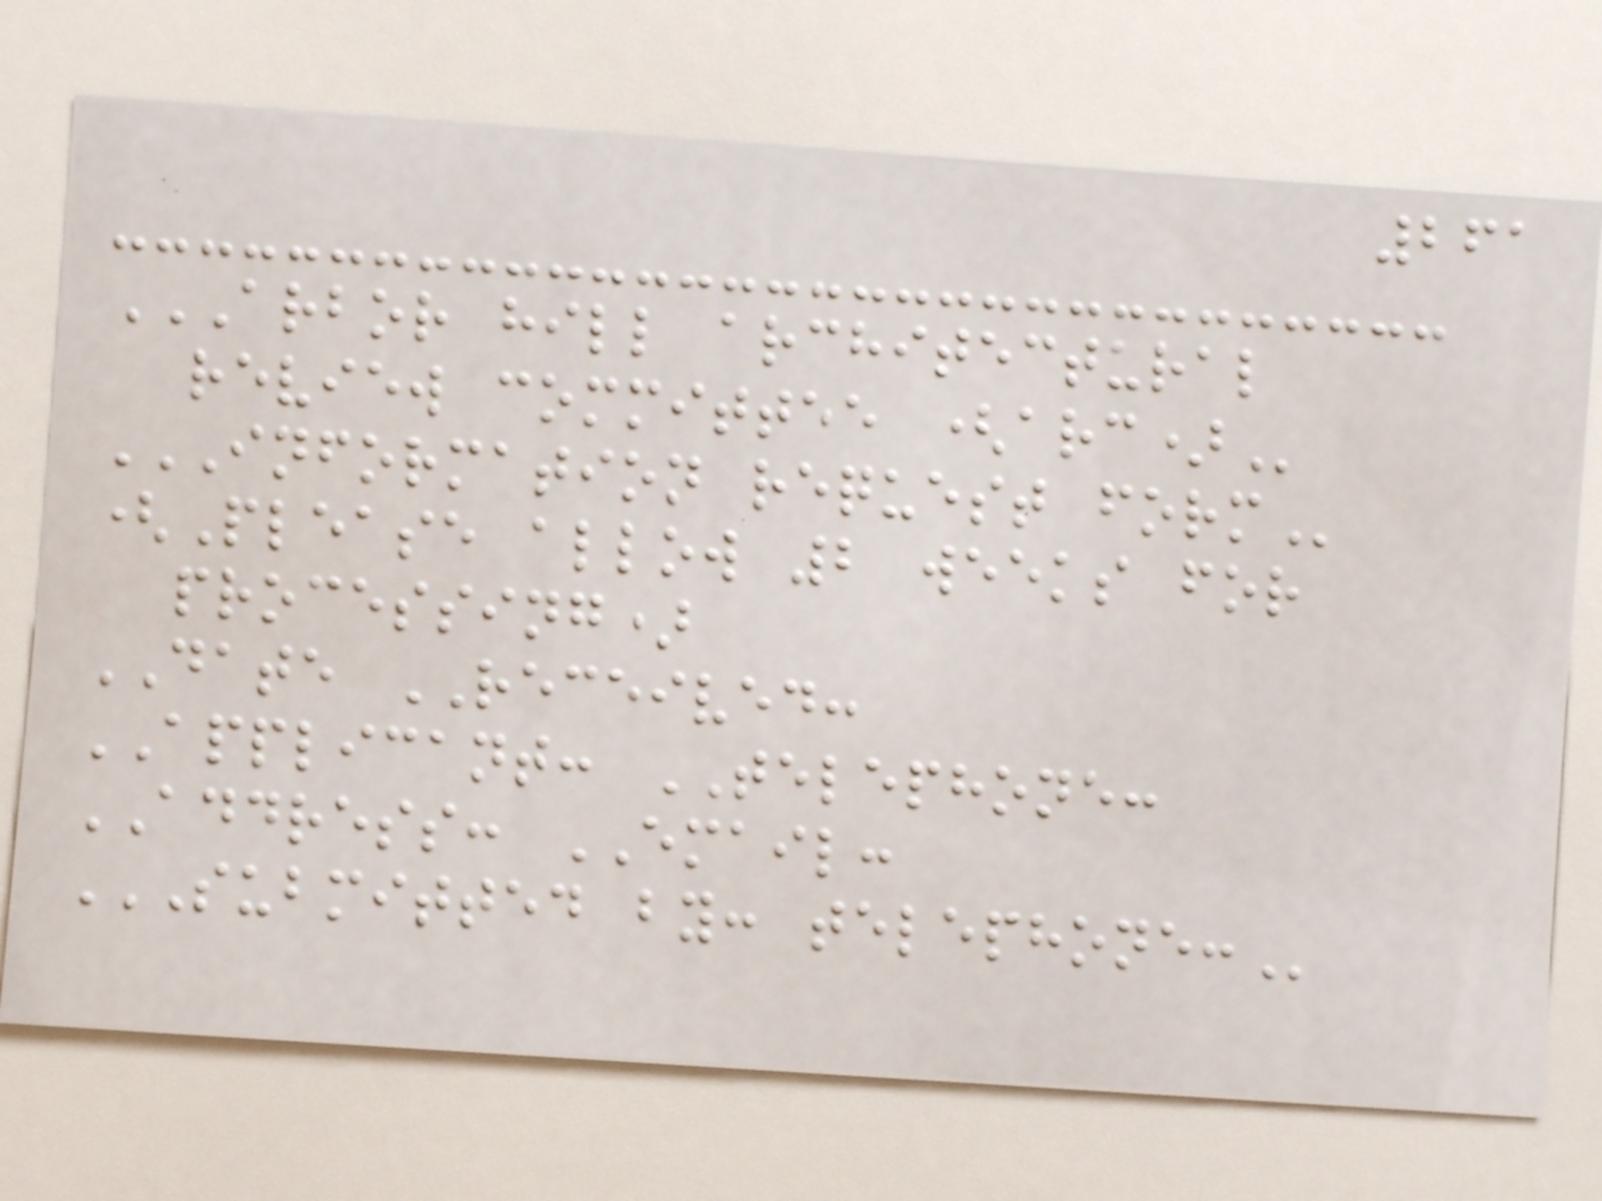261
ARBOR HILL ARCHITECTURAL
REVIEW COMMITTEE (ARC)
INFORMATION REQUEST FORM
(Please allow 2 weeks for
processing)
DATE RECEIVED:
APPLICANT: TELEPHONE:
ADDRESS: EMAIL:
SUBMITTED BY: TELEPHONE:
